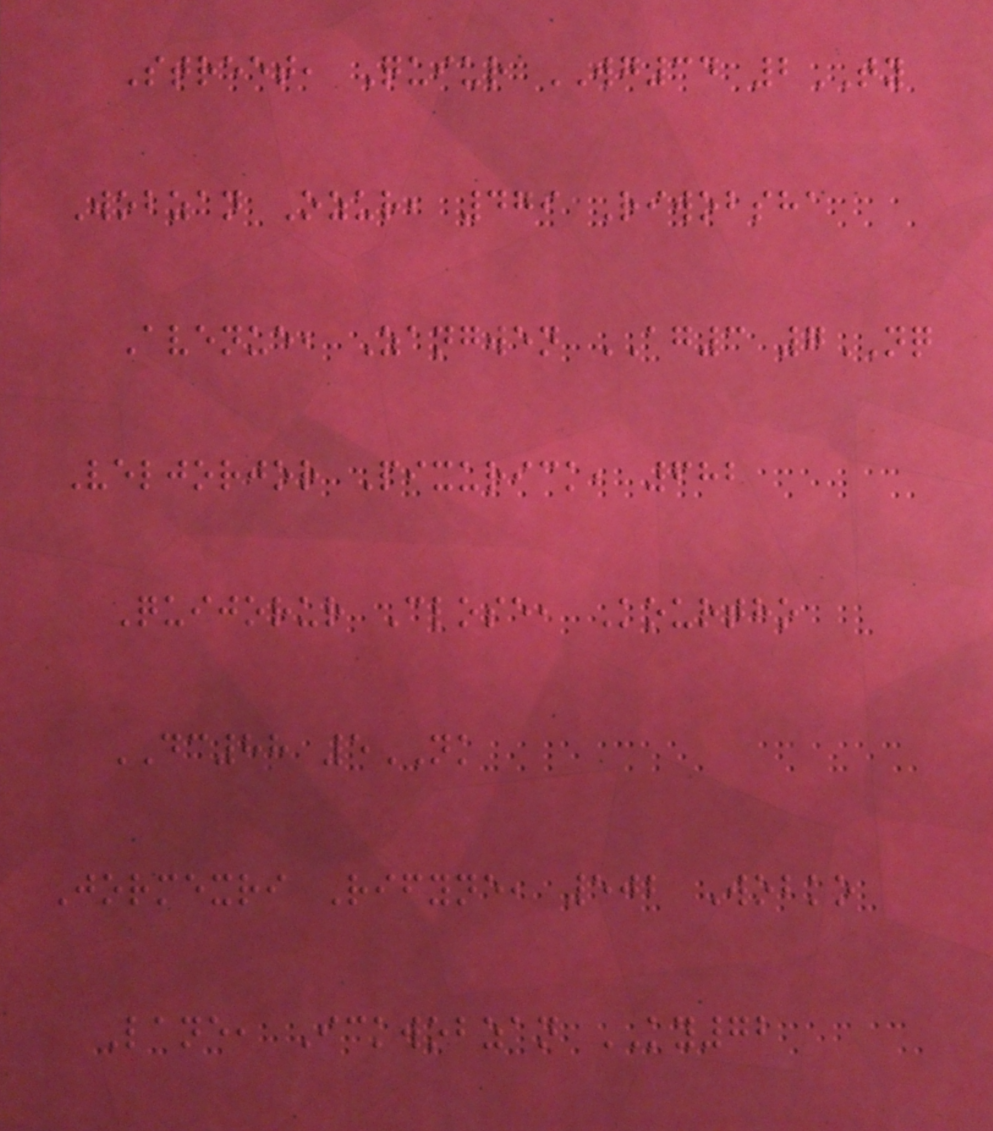Street, Quiur WG34 2TY
Wobzan Ozur, 479 Riwobsha
Avenue, Zangwen AG3 7NQ
Veljorjor Pixurick, 682
Quijorur Close, Kourtho
DC88 5NK
Jormexri Rifyne, 502 Wobko
Lane, Ickwobzan KY72
